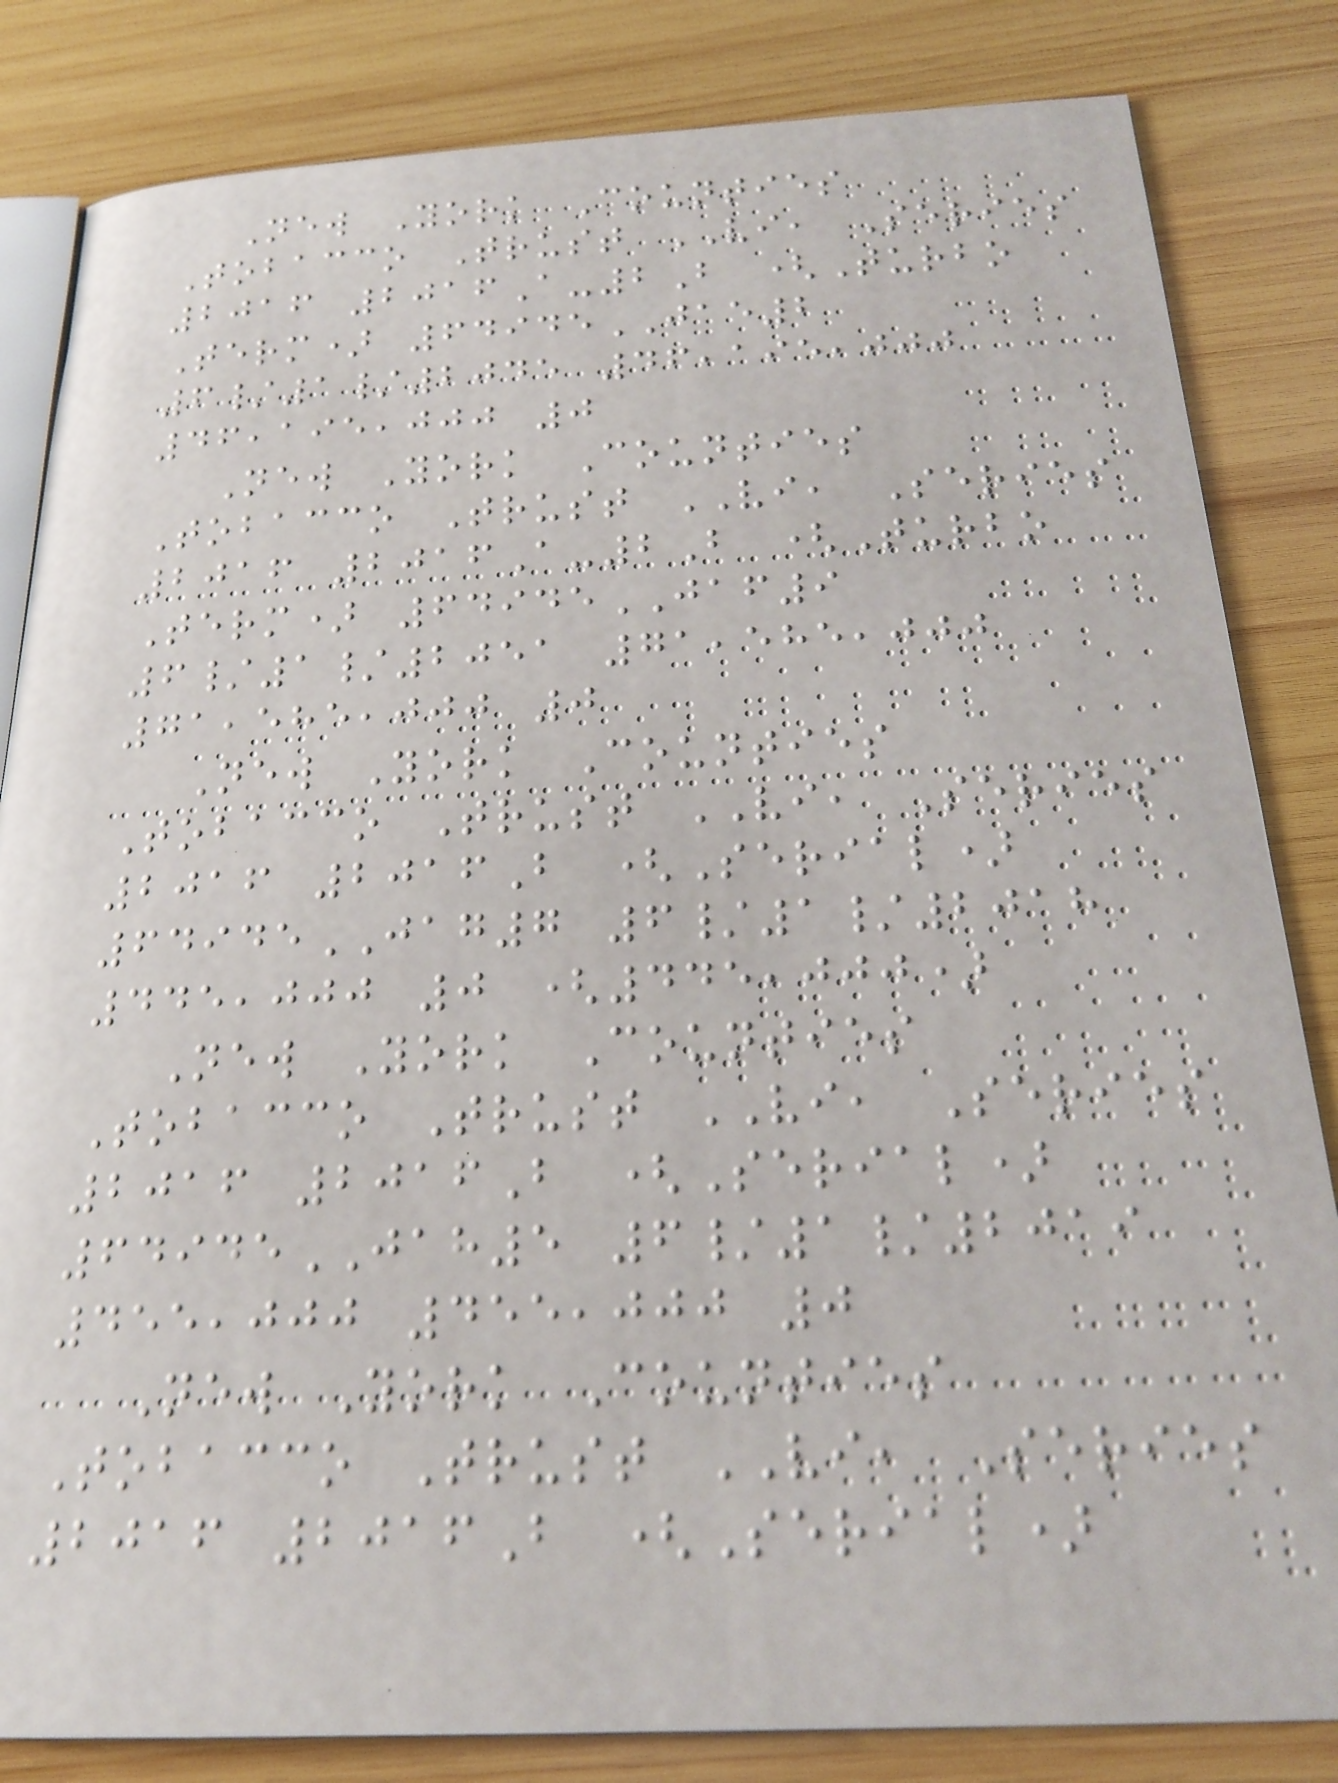New York Counties
Tobacco Trust VI, Series
2016 2016A-2B (Turbo
Term) 64945JAE2
6/1/2045 46,195,000
46,195,000 0
New York Counties
Tobacco Trust VI, Series
2016 2016A-2B (Turbo
Term) 64945JAF9
6/1/2051 71,585,000
71,585,000 0
New York Counties
Tobacco Trust VI, Series
2016 2016B (Serial)
64945JAG7 6/1/2018
445,000 0 (445,000)
New York Counties
Tobacco Trust VI, Series
2016 2016B (Serial)
64945JAH5 6/1/2019
455,000 455,000 0
New York Counties
Tobacco Trust VI, Series
2016 2016B (Serial)
